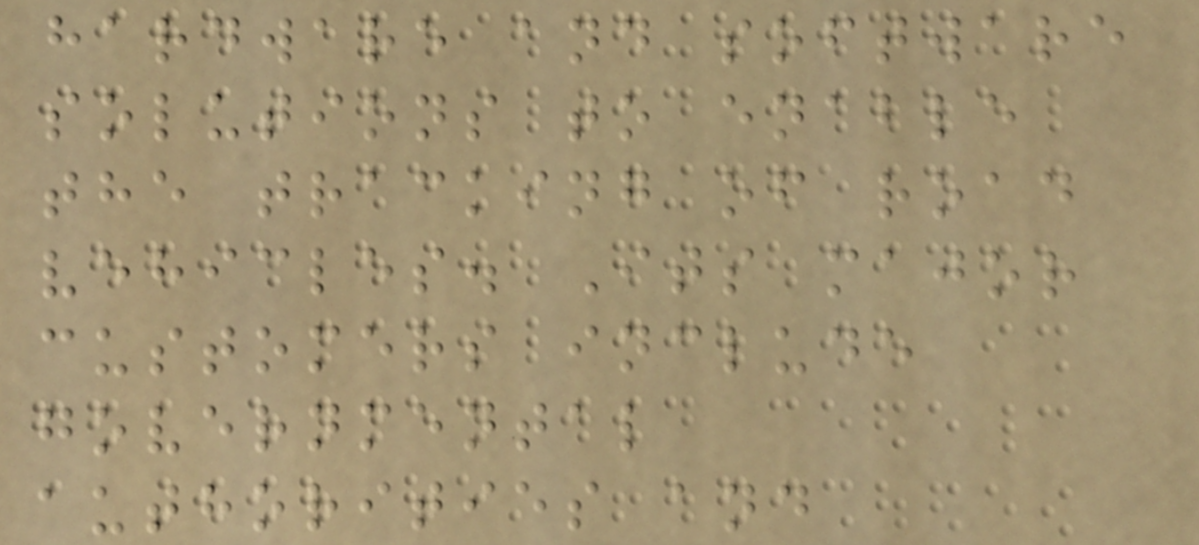hardware and software
solutions to enable
the tracking of road
vehicles. Its major
customers include
governmental
authorities and
